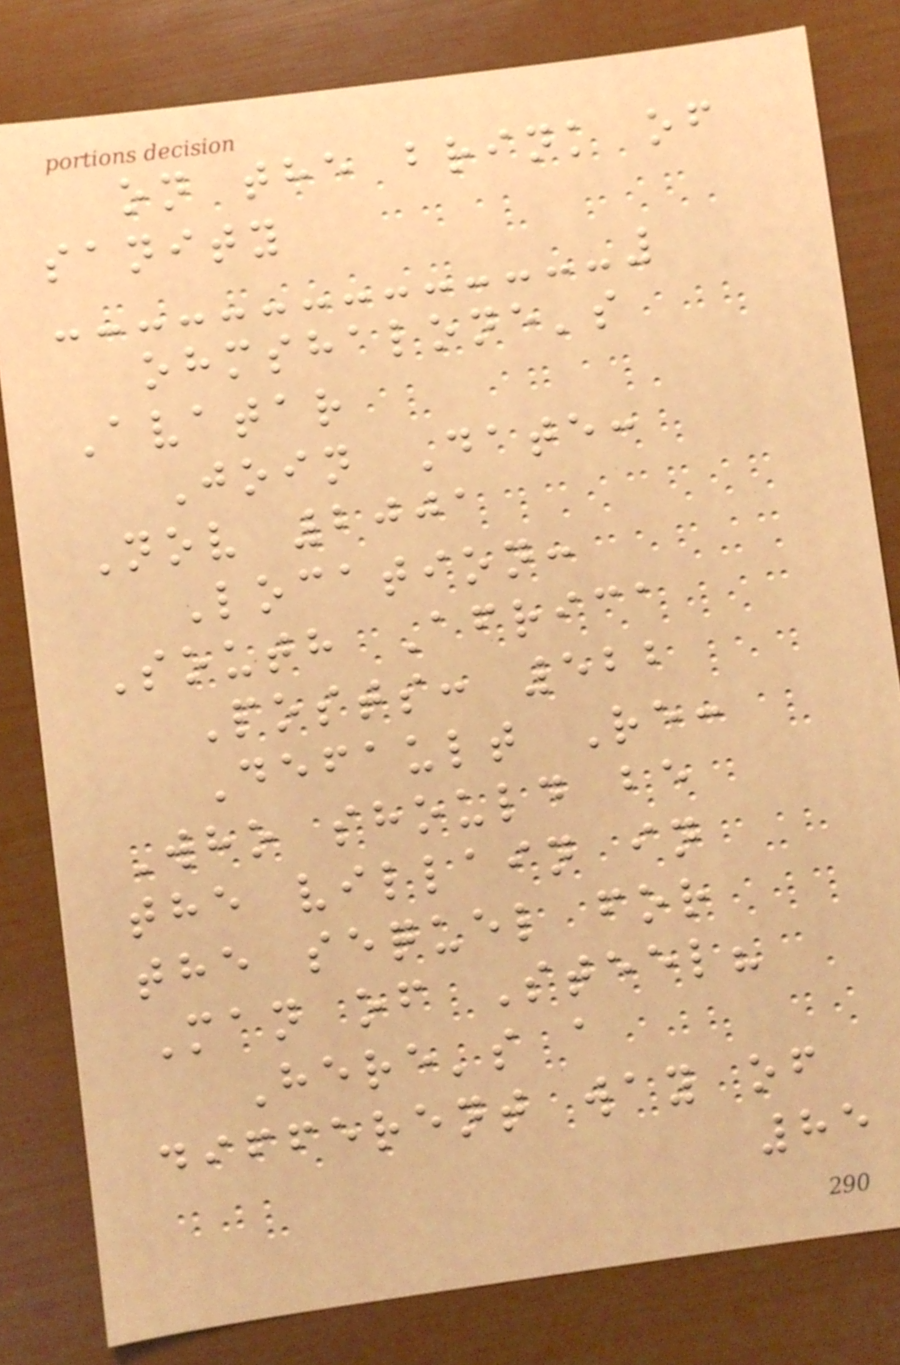on the brink of
sanity
ohmshalone's
Avatar
Join Date:
Nov 2001
Location:
South Africa
Posts: 522
Default Re:
Who should be
the villain in
the sequel for
Man of Steel?
Here's a
different way of
85
